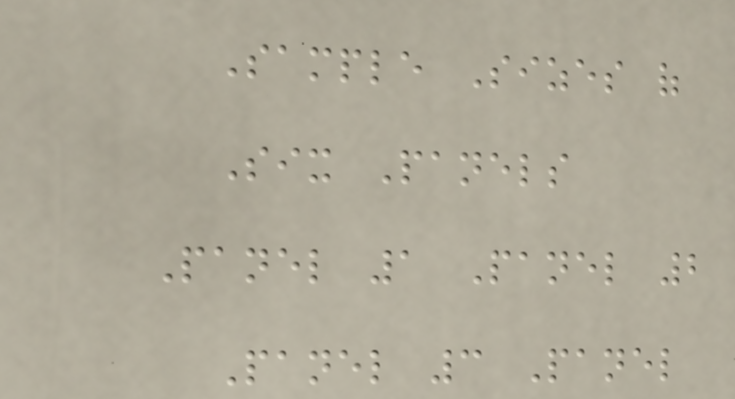Sample Sizes of
Six Panels
Panel 1 Panel 2
Panel 3 Panel
